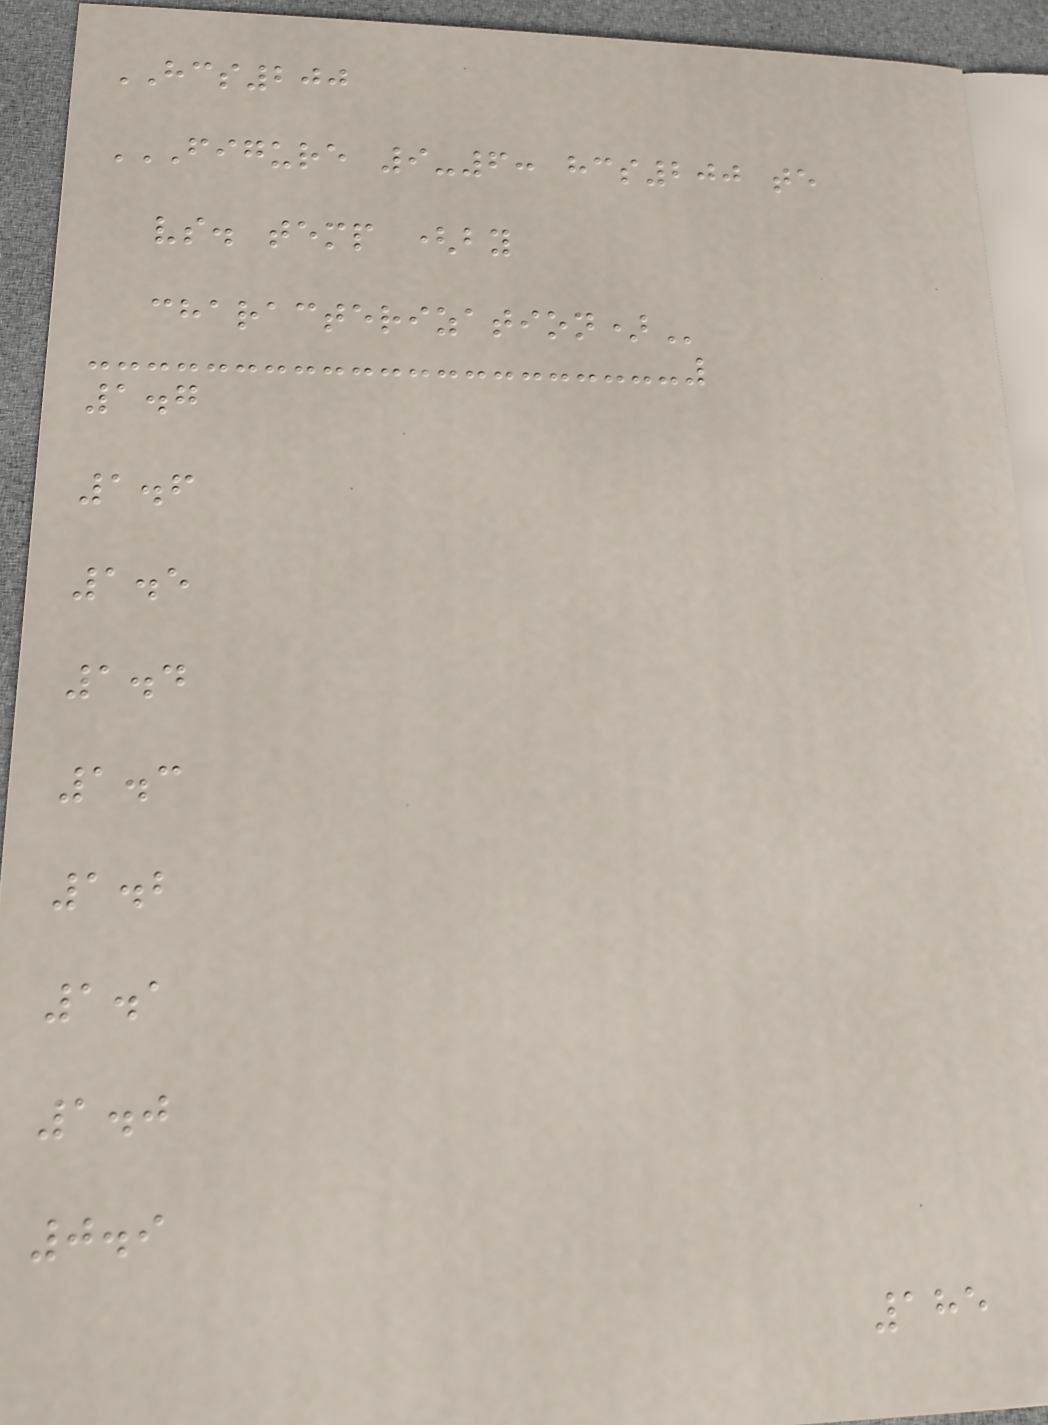HCS200
FIGURE 9-6: HCS200 TE
VS. TEMP (BY
CHARACTERIZATION)
1.7
1.6
1.5
1.4
1.3
1.2
1.1
1.0
0.9
185
